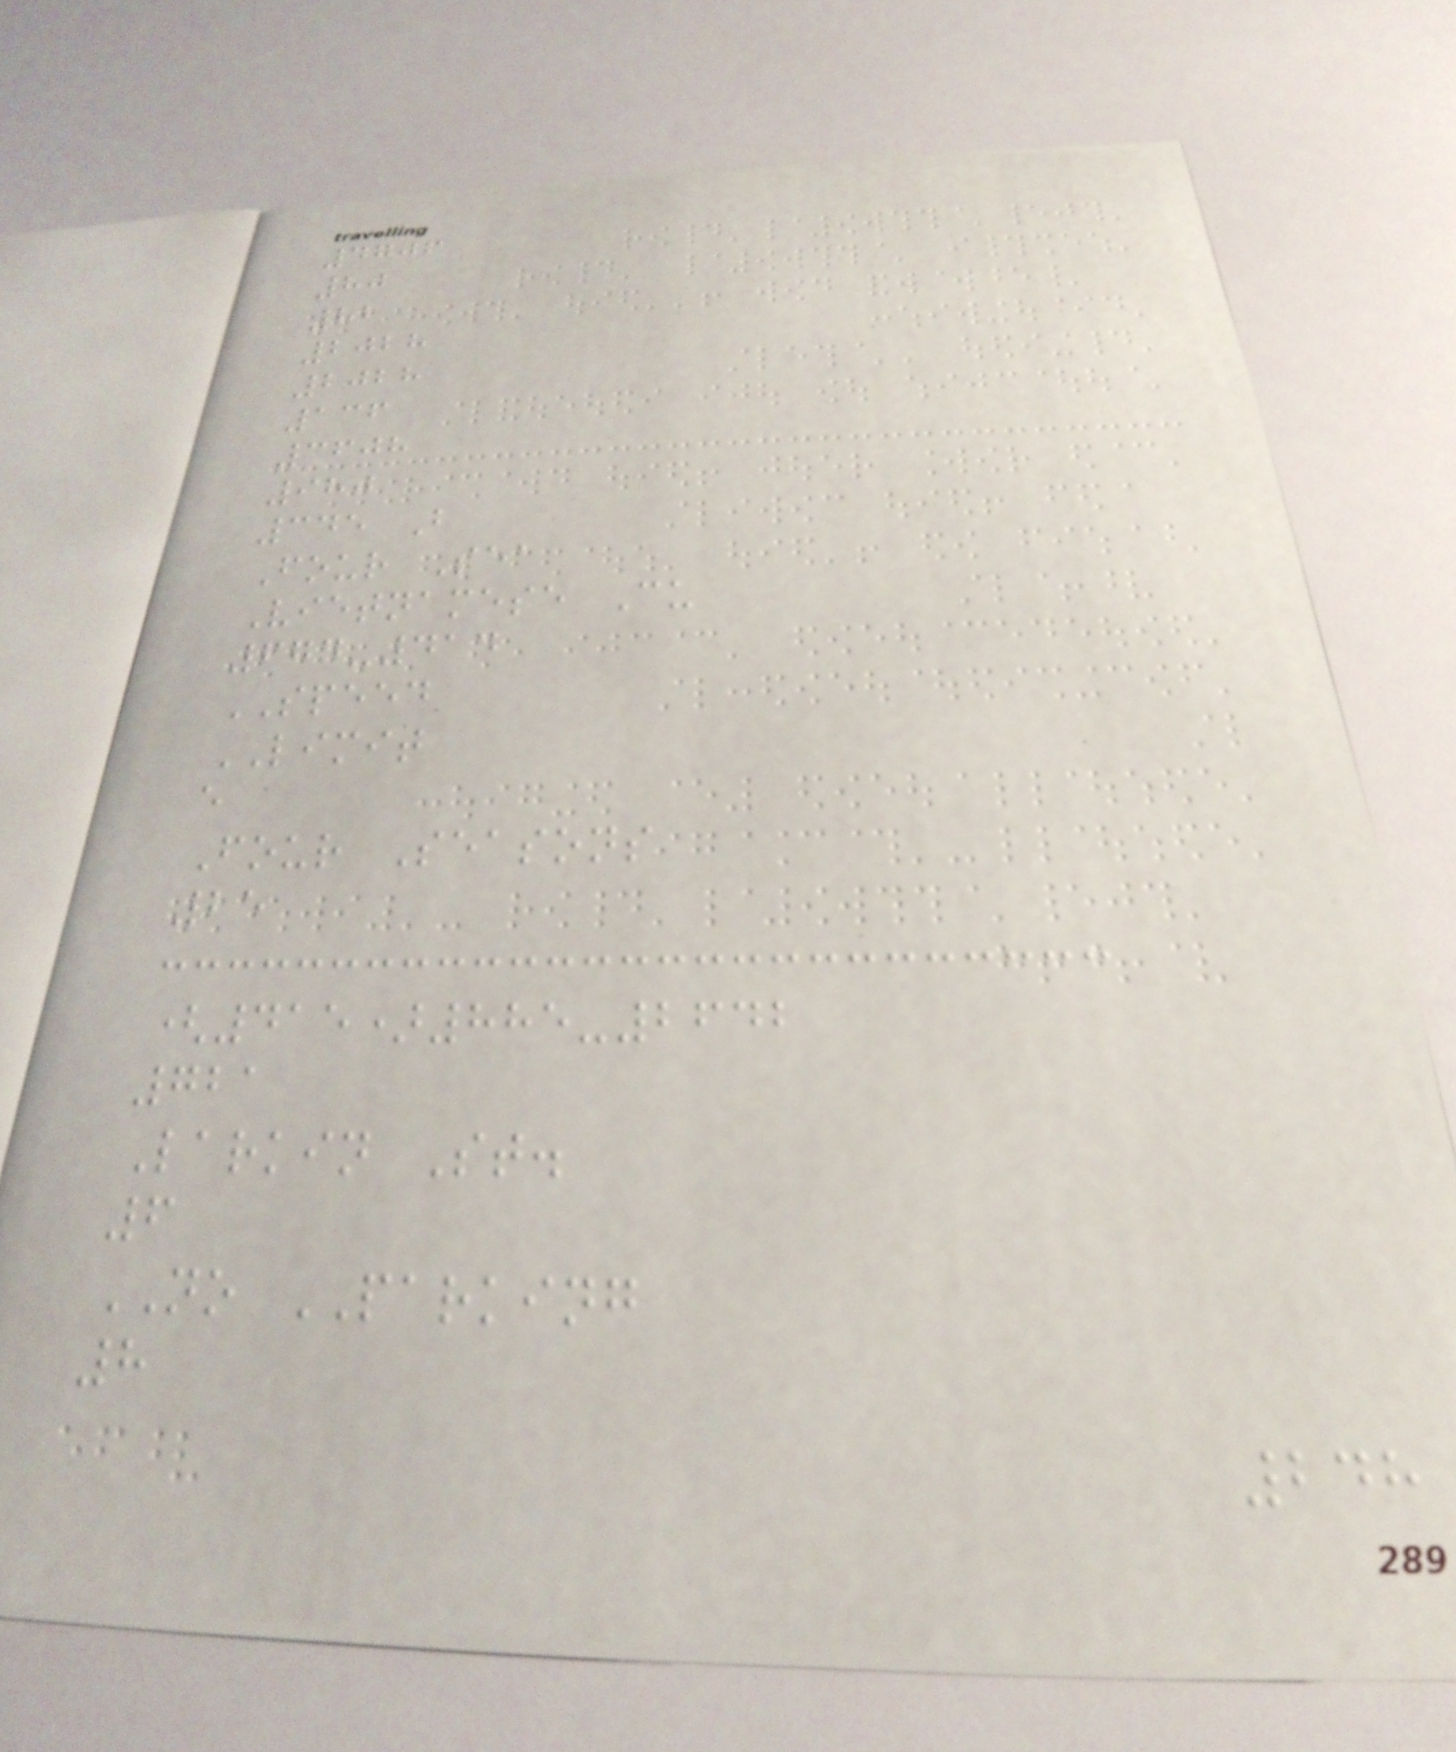4706
80
82
2028
2028
136
3608
980
345 B
Four Sea
Vietnamese Cu
674-414
SPEED
LIMIT
e
Four Seasons
25
(415)885-2642
721
Larkin St.
6
NO PARKING
8
248
